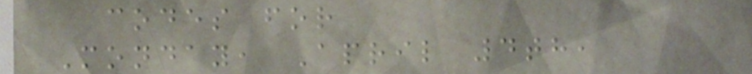codes for
Monday, April 4th,
